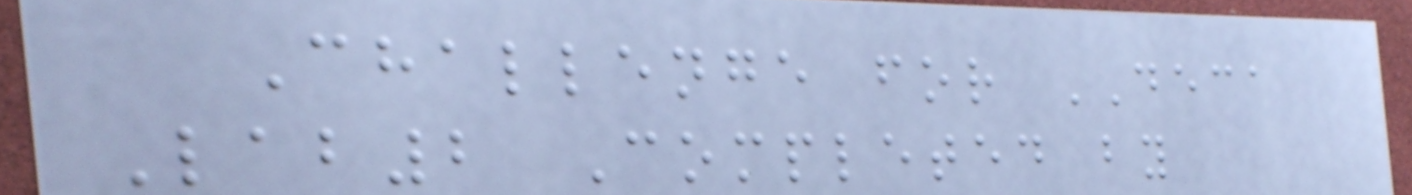Challenge for DECA
Lab2 Completed by
